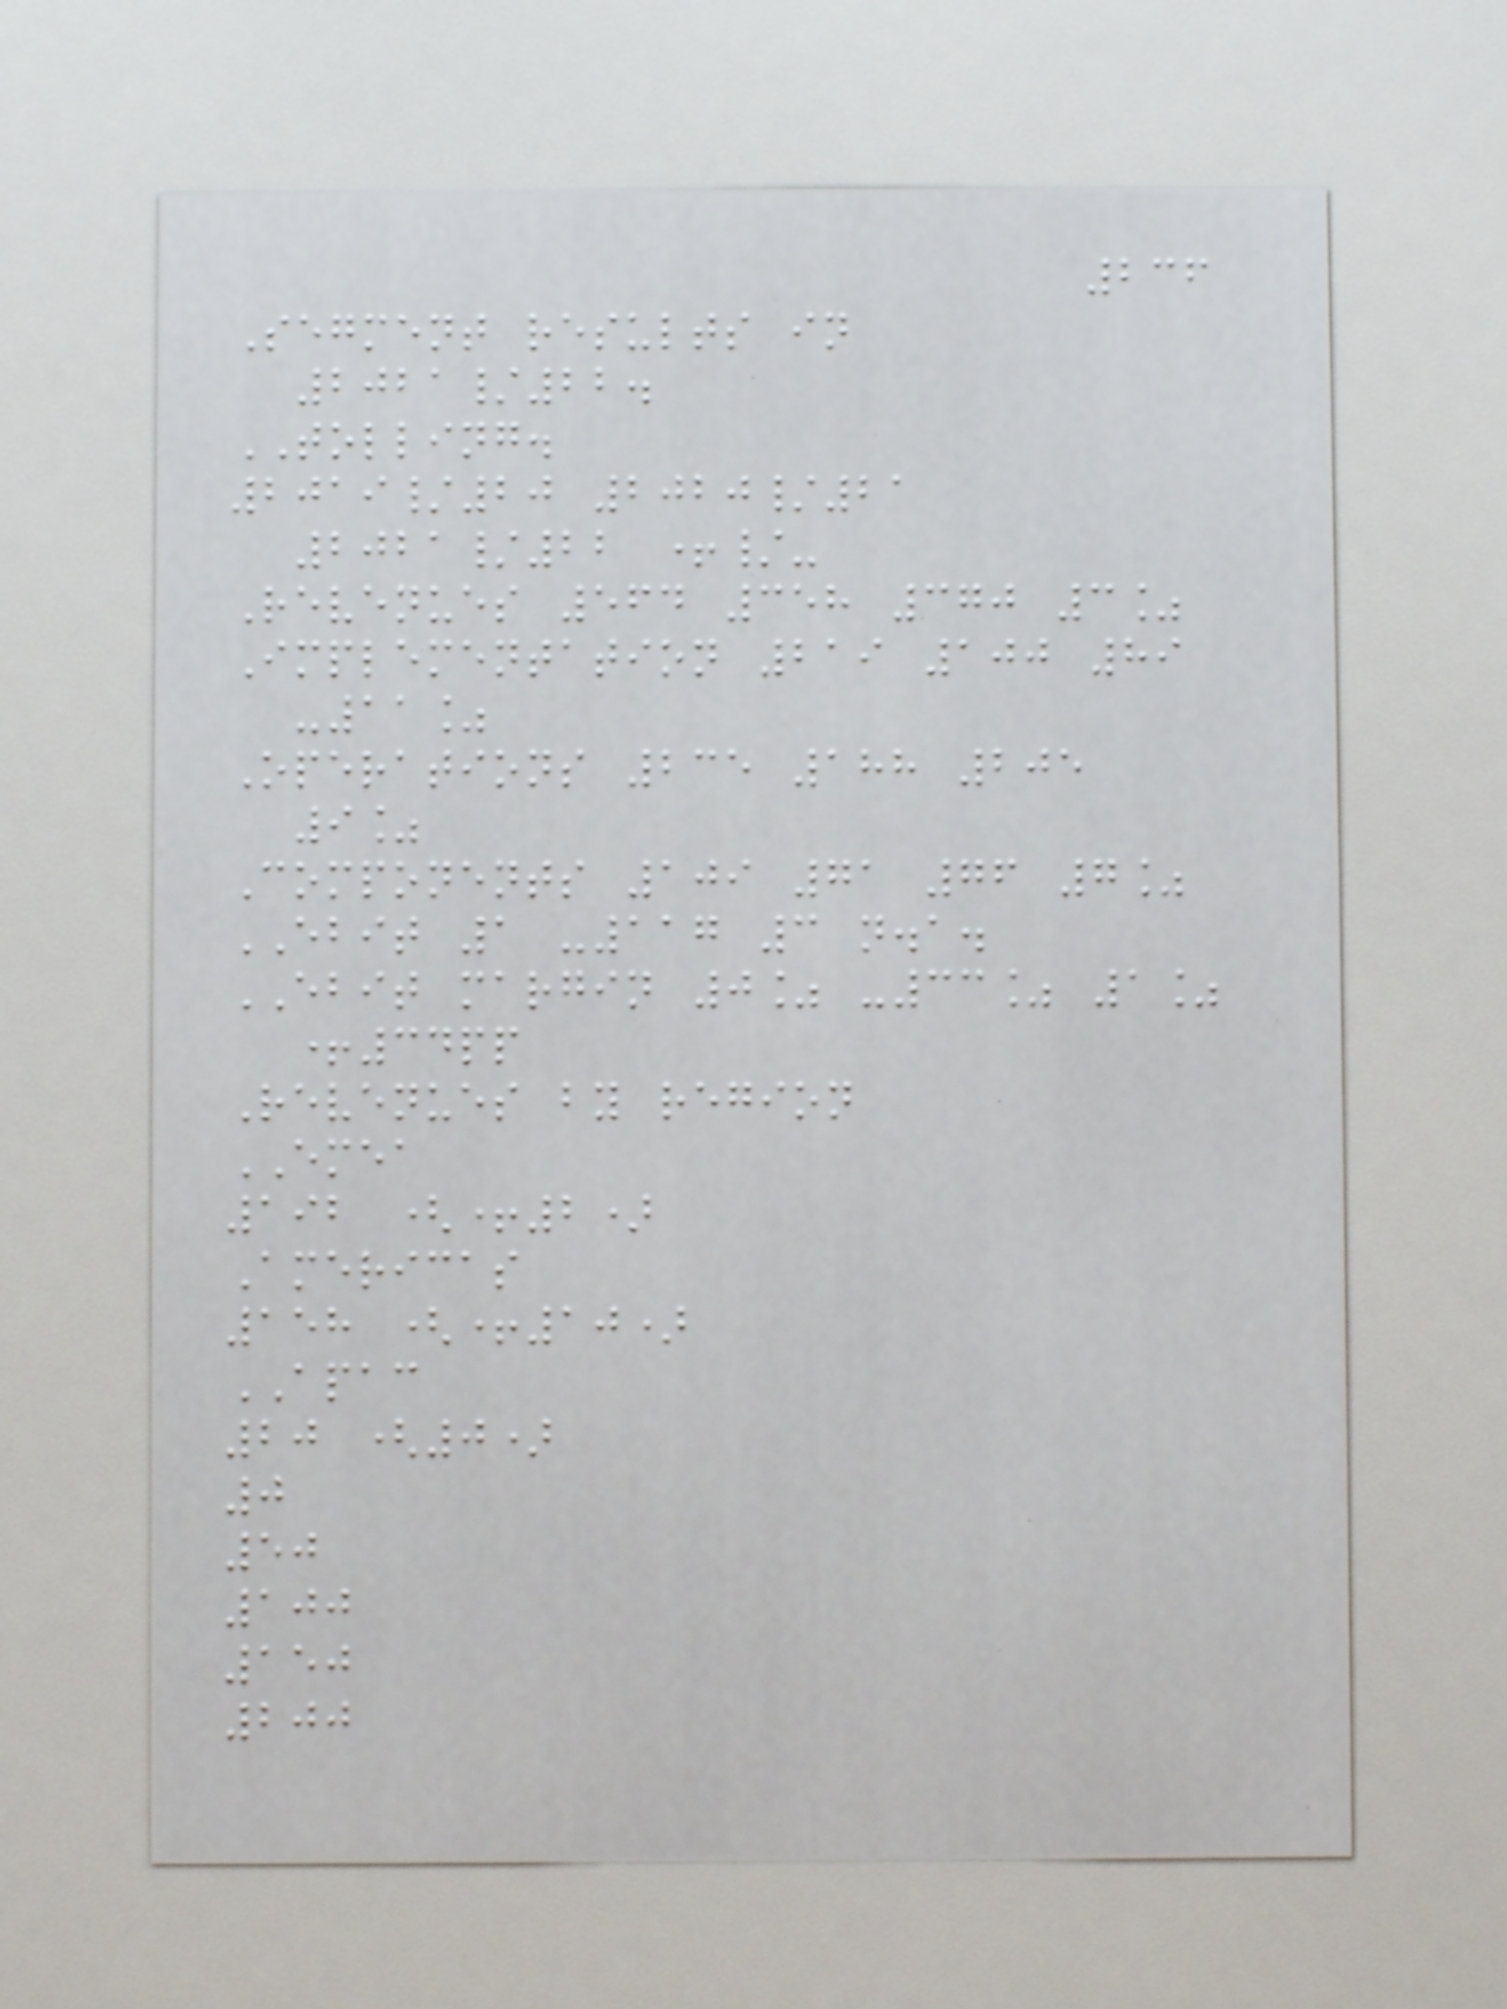236
Segment results in
2021/22.
TOLLING.
2019/20 2020/21
2021/22 +/-
Revenues 564 358 370 3%
Implementation 219 100 89
-11%
Operations 235 188 205
9%
Components 109 71 76 7%
EBIT 1 -117 3 n.a.
EBIT margin 0% -33% 1%
+34pp
Revenues by region
EMEA
192 (+2)
Americas
158 (+10)
APAC
20 (0)
0
50
100
150
200
